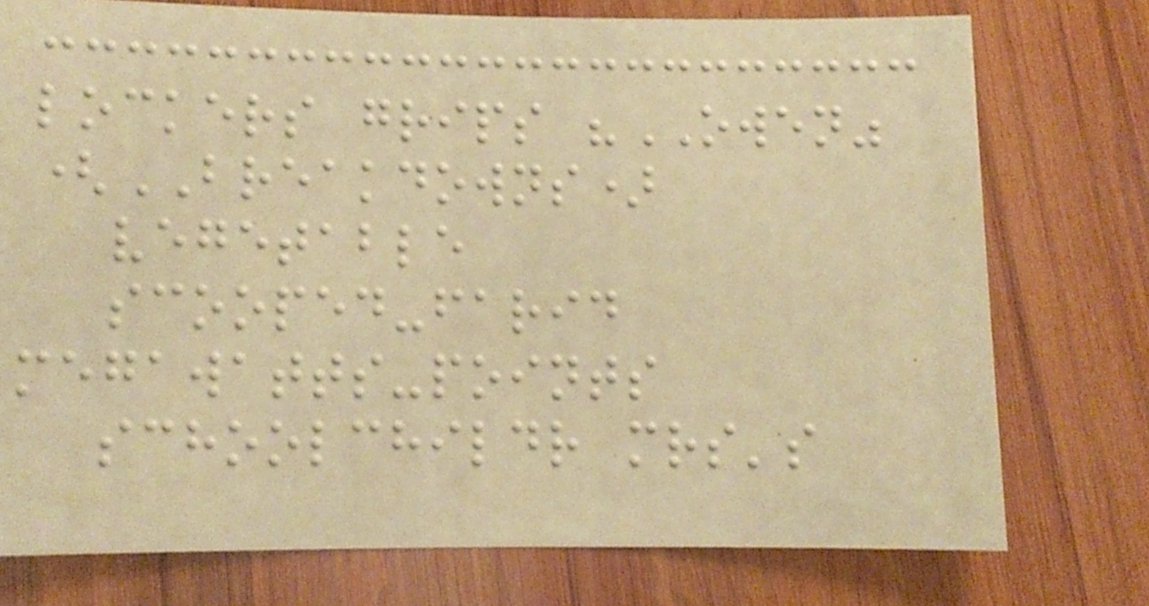lockers grips "OWEN"
(BREAKDOWNS)
vegetable
scooped-farid
megawatts-points
schoolchildr mrs's
